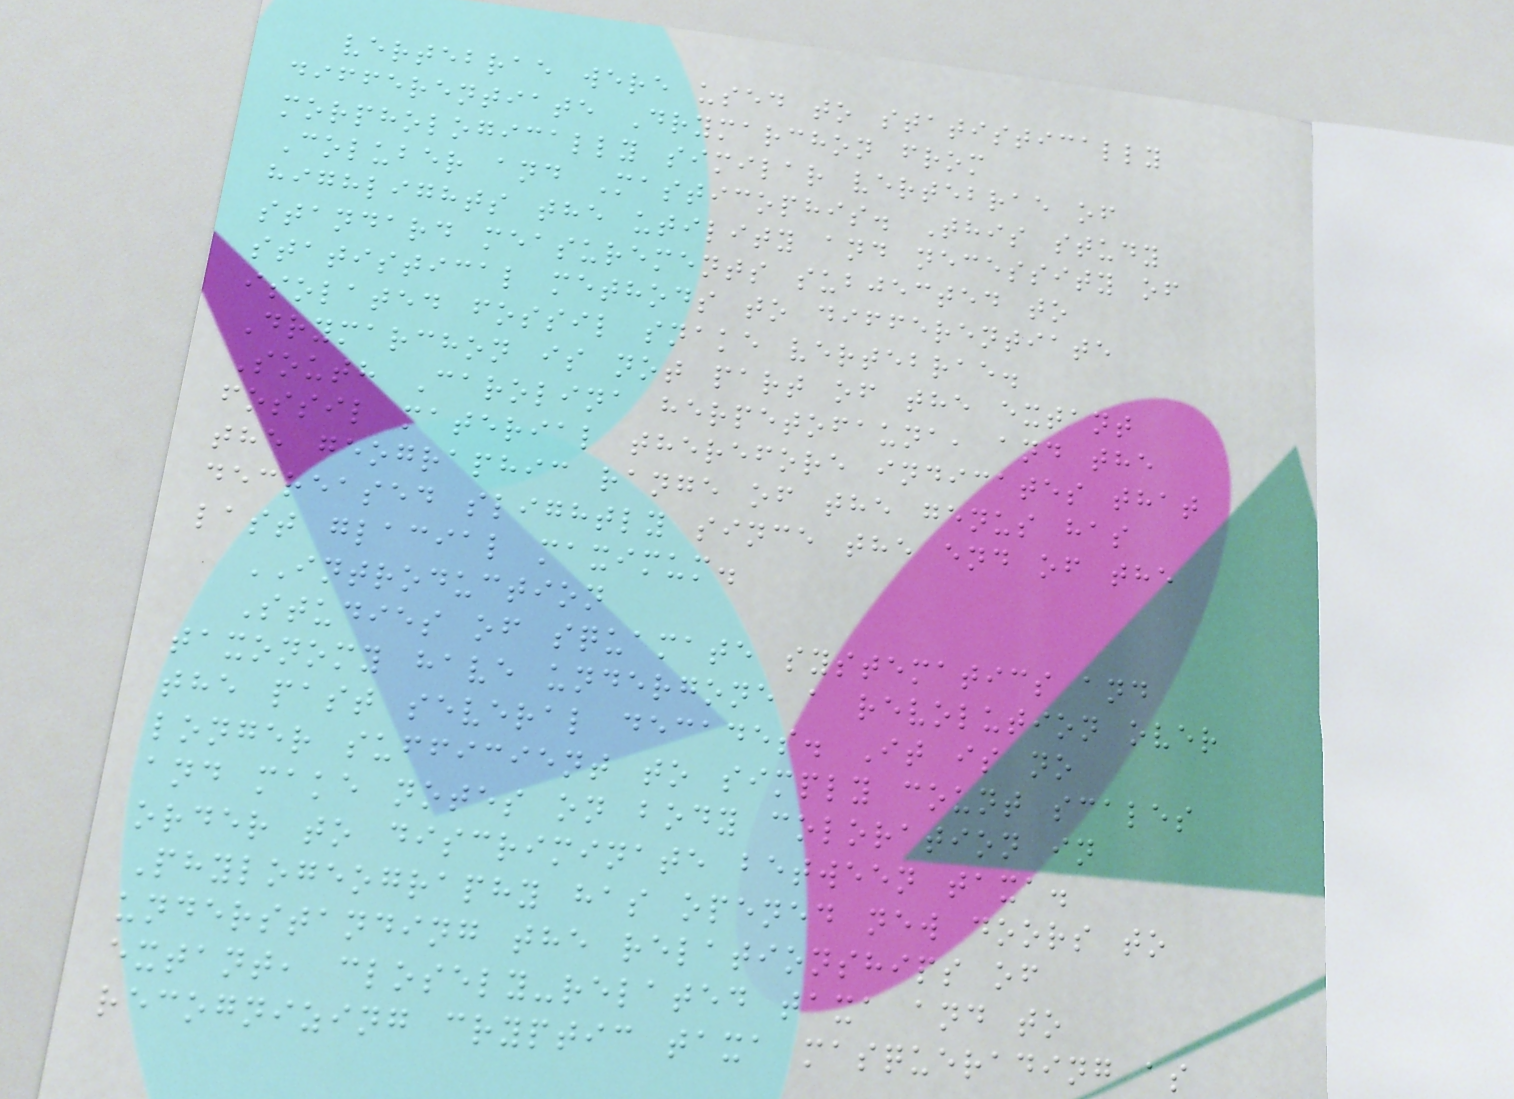vertebrae were used to statistically
differentiate Drymarchon from
morphologically similar vertebrae of
Coluber and Masticophis. This study
highlights the utility and necessity of
standard measurements subjected to
statistical methods to differentiate
isolated fossil snake vertebrae.
Drymarchon is not part of the extant
South Carolina herpetofauna, and the
fossil material therefore indicates that
the geographic range of the genus has
decreased slightly since the end of the
last glacial maximum.
INTRODUCTION
Studies of squamate systematics and
taxonomy have undergone a revolution over
the past several decades. It is no
longer sufficient to simply count scales
and make notes on body coloration in
order to discriminate between taxa.
Phylogeography has opened new doors to
understanding the relationships of
extant, closely-related taxa and to
recognizing cryptic taxa masquerading as
